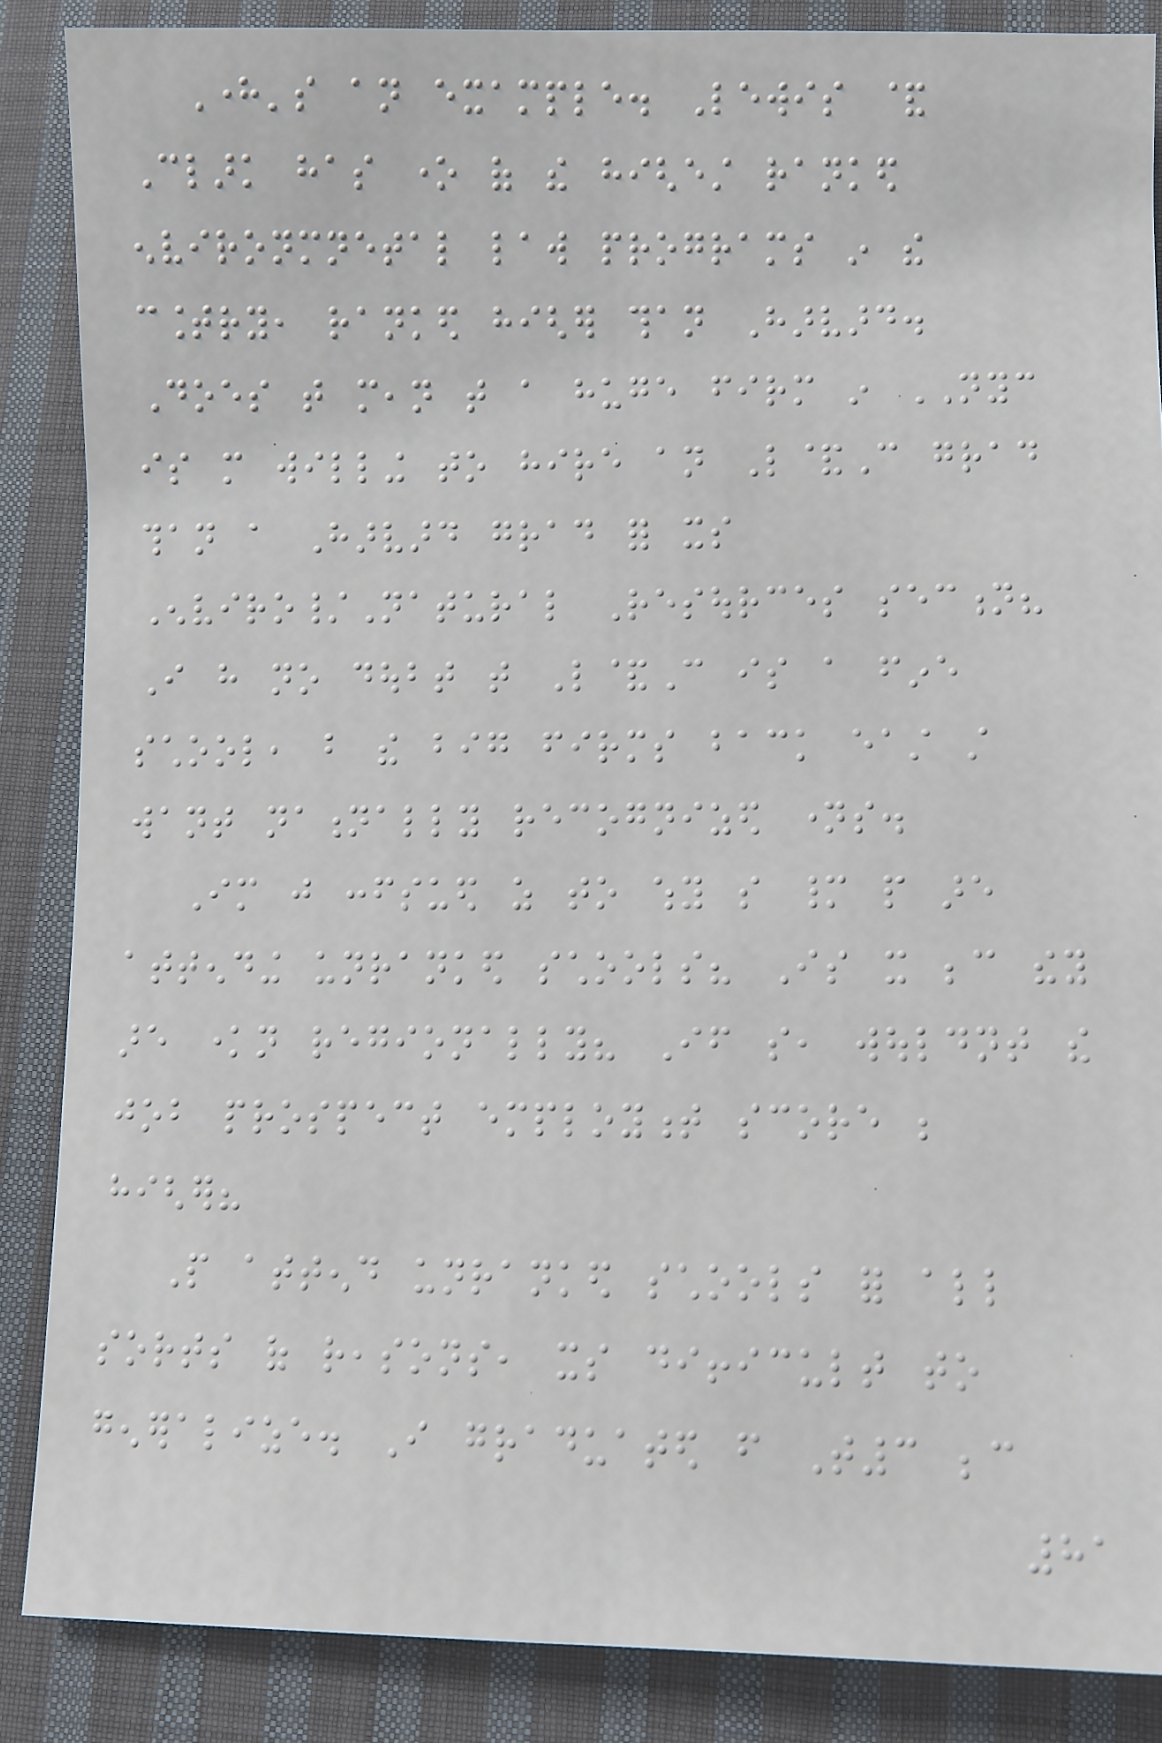Here's an example. Lewis &
Clark has one of the highest ranked
environmnetal law programs in the
country, ranked higher than Harvard.
Does that mean that a huge firm in NYC
is more willing to hire an L&C grad
than a Harvard grad for its
Enviro/Natural Resources section?
I have no doubt that L&C is a fine
school, but the big firms back east still
want nationally recognized names.
Im just confsued as to why so many people are
attending unranked schools? Is it because they
are known regionally? If so, wouldnt the
job prospect employment score be
higher?
People attend unranked schools for all
sorts of reasons, its difficult to
generalize. I graduated from T3 because
81
